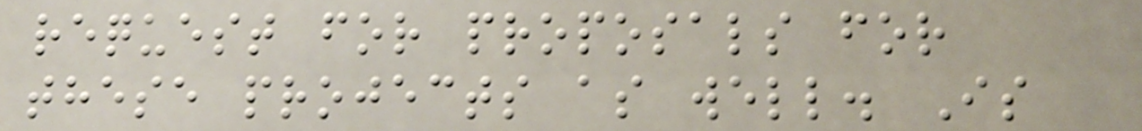request for proposals for
these projects as well. Is
